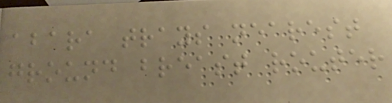abara trays nearest
ground breast router
